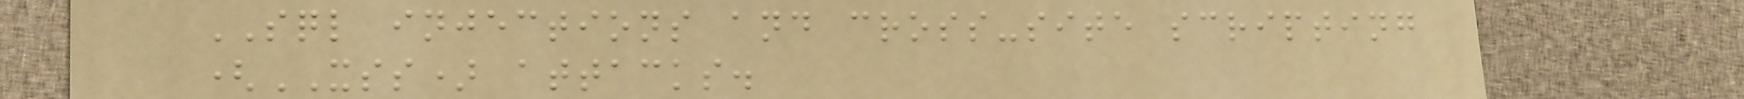SQL injections and cross-site scripting
(XSS) attacks.
